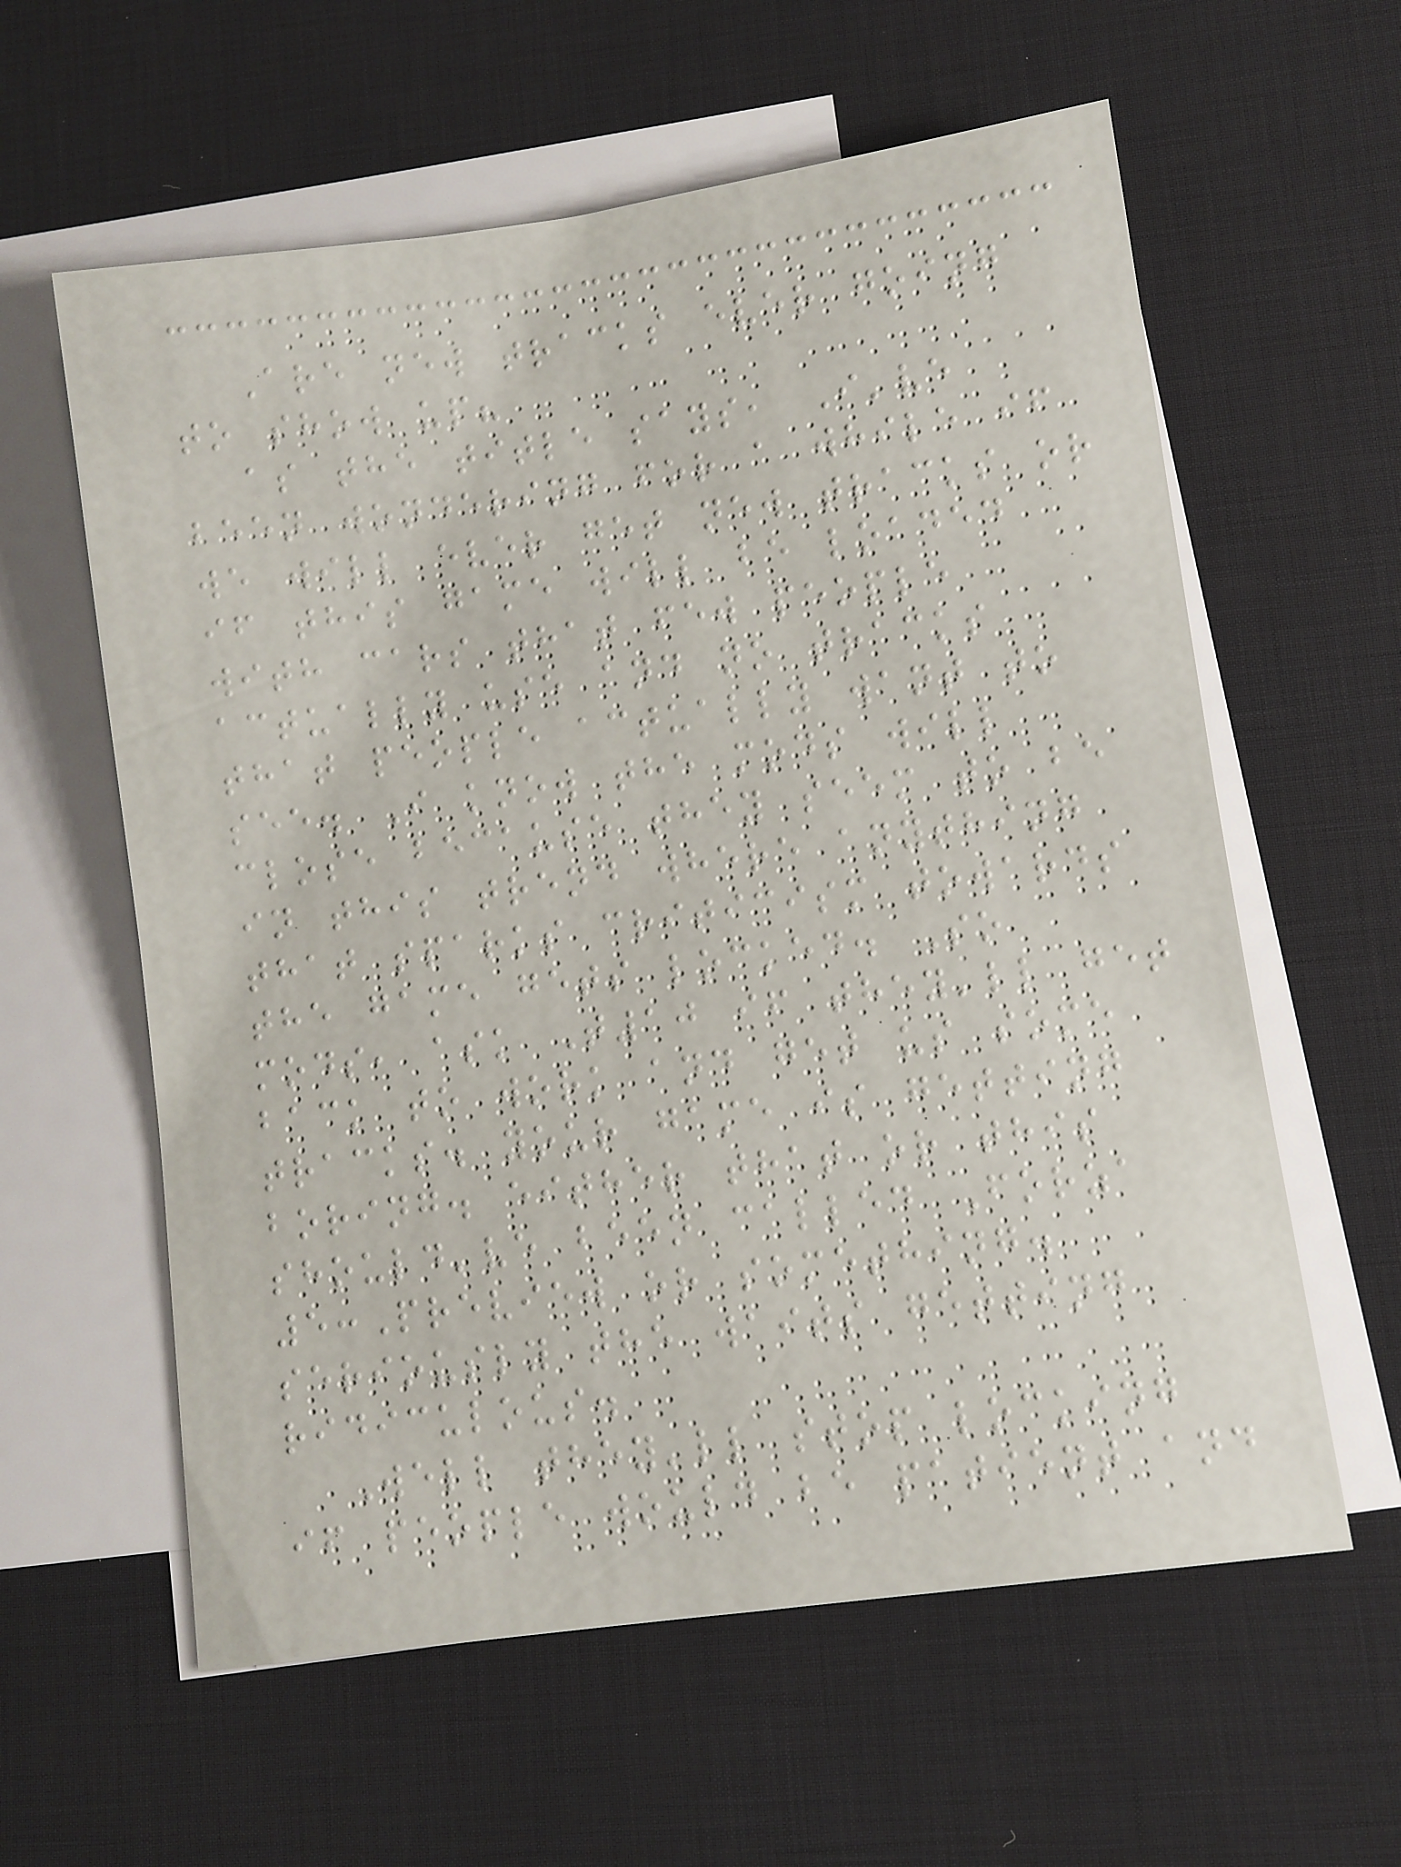Are new tracks ever going
to show up?
as the title says, I've
been wondering for a while if
we will ever get new tracks or
if this game will be loaded
with cars that few people
actually use and no tracks
that people actually want to
see. I know the mods will
close because they seem to be
in this trend where anything
that sparks criticism towards
the game gets locked. So
mods, ask T10 if they'll get
back to work and get us some
tracks. your game is getting
boring. either that or this
should've been called Forza
5:Preview or something.
seriously the waits getting
ridiculous.
Well they'll stop locking
if people would be patient and
